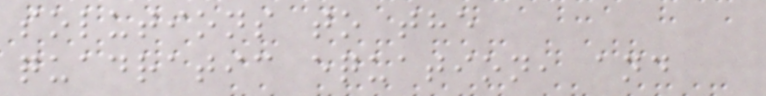solutions to the
quadratic equation, and
